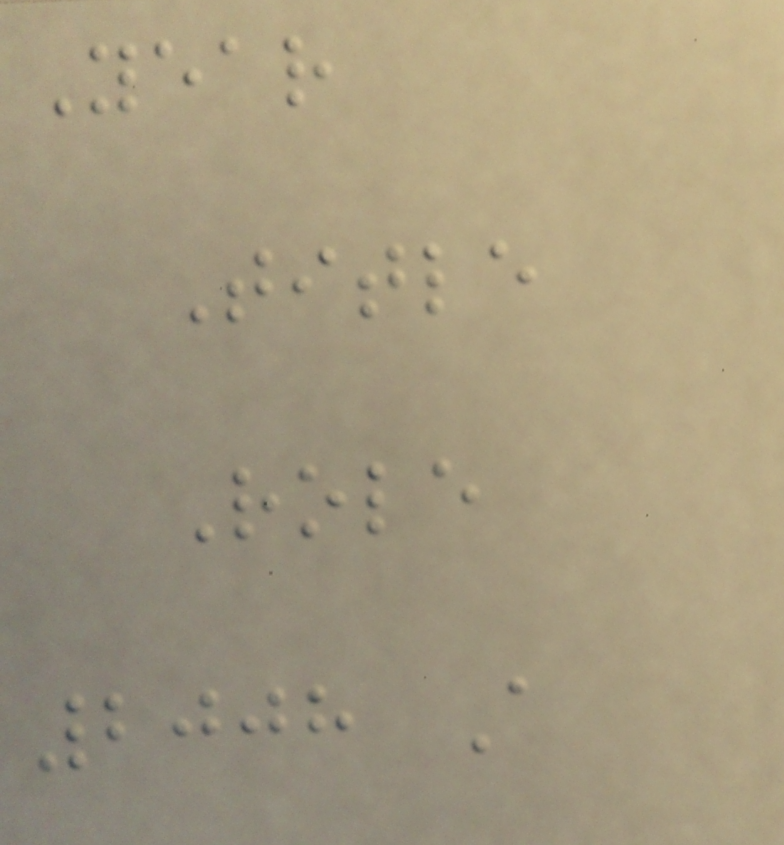Year
Title
Role
2008 A
